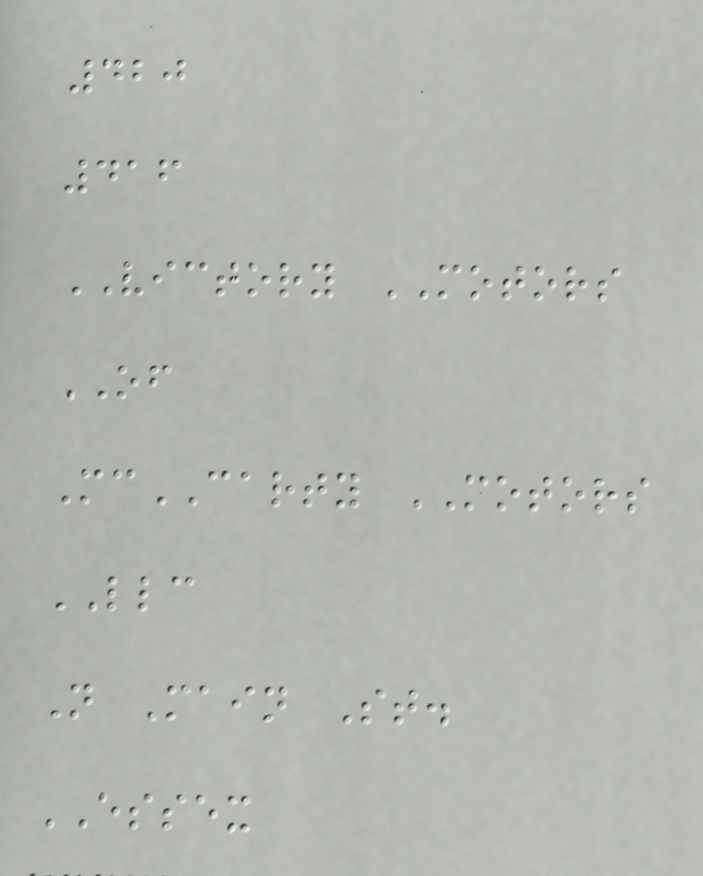420
416
VICTORY MOTORS
OF
McCARTY MOTORS
LLC
N Main St.
ESSEX
